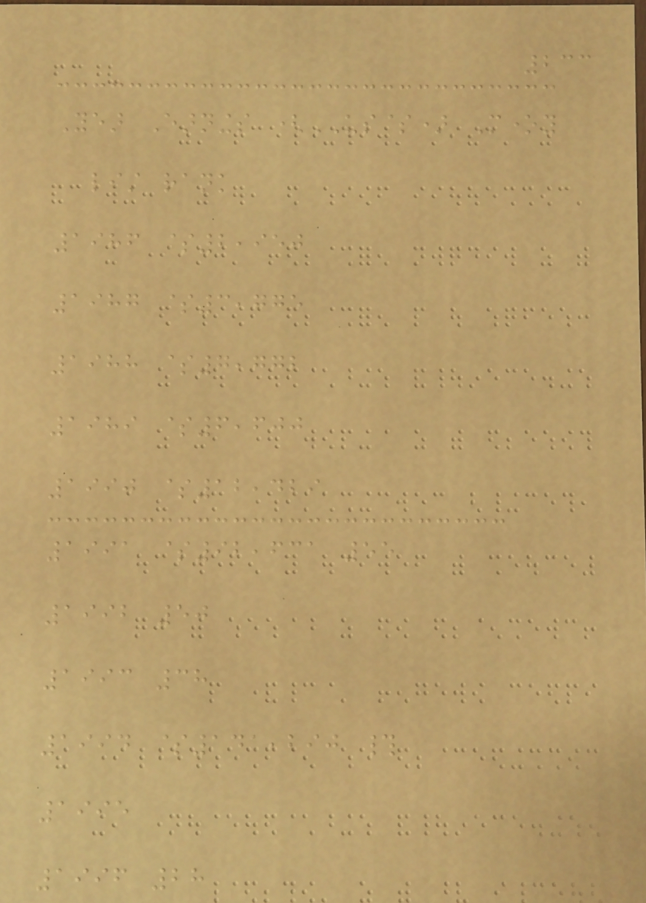233
Year Earnings (US$) Money
list rank
1986 $2,950
1987 $3,775
1988 $7,772
1989 $6,600
1990 $12,429
1991 $92,631 55
1992 50
1993 38
1994 $141,290 #
1995
1996 28
